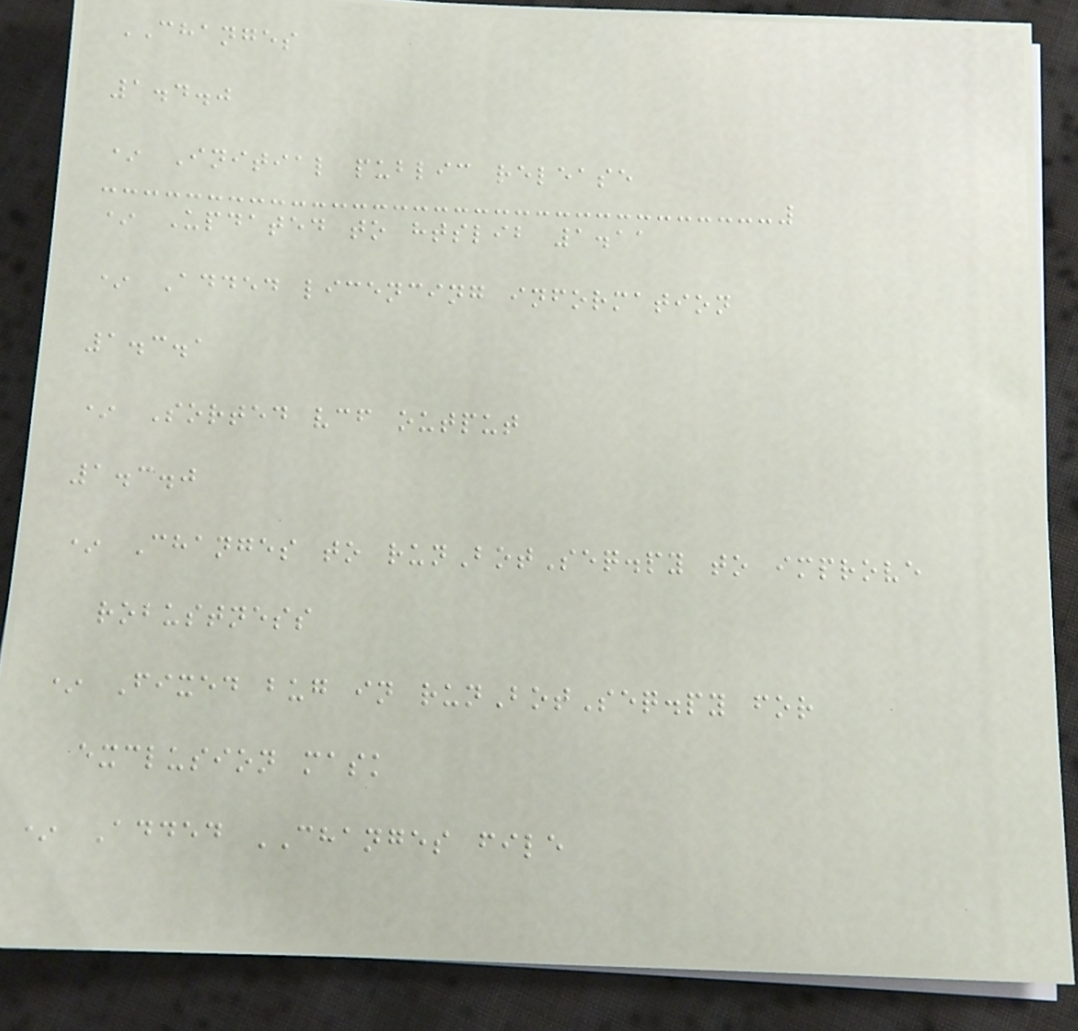CHANGES
1.4.0
* Initial public release
* Updated to htslib 1.11
* Added licencing information
1.3.1
* Sorted vcf output
1.3.0
* Changes to runBotSeq.py to improve
robustness
* Fixed bug in runBotSeq.py for
exclusion mask
* Added CHANGES file
